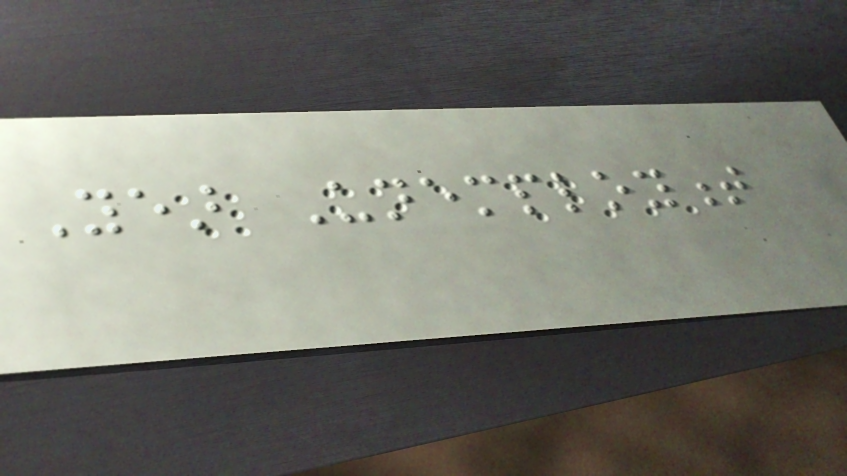Year Unemployment
